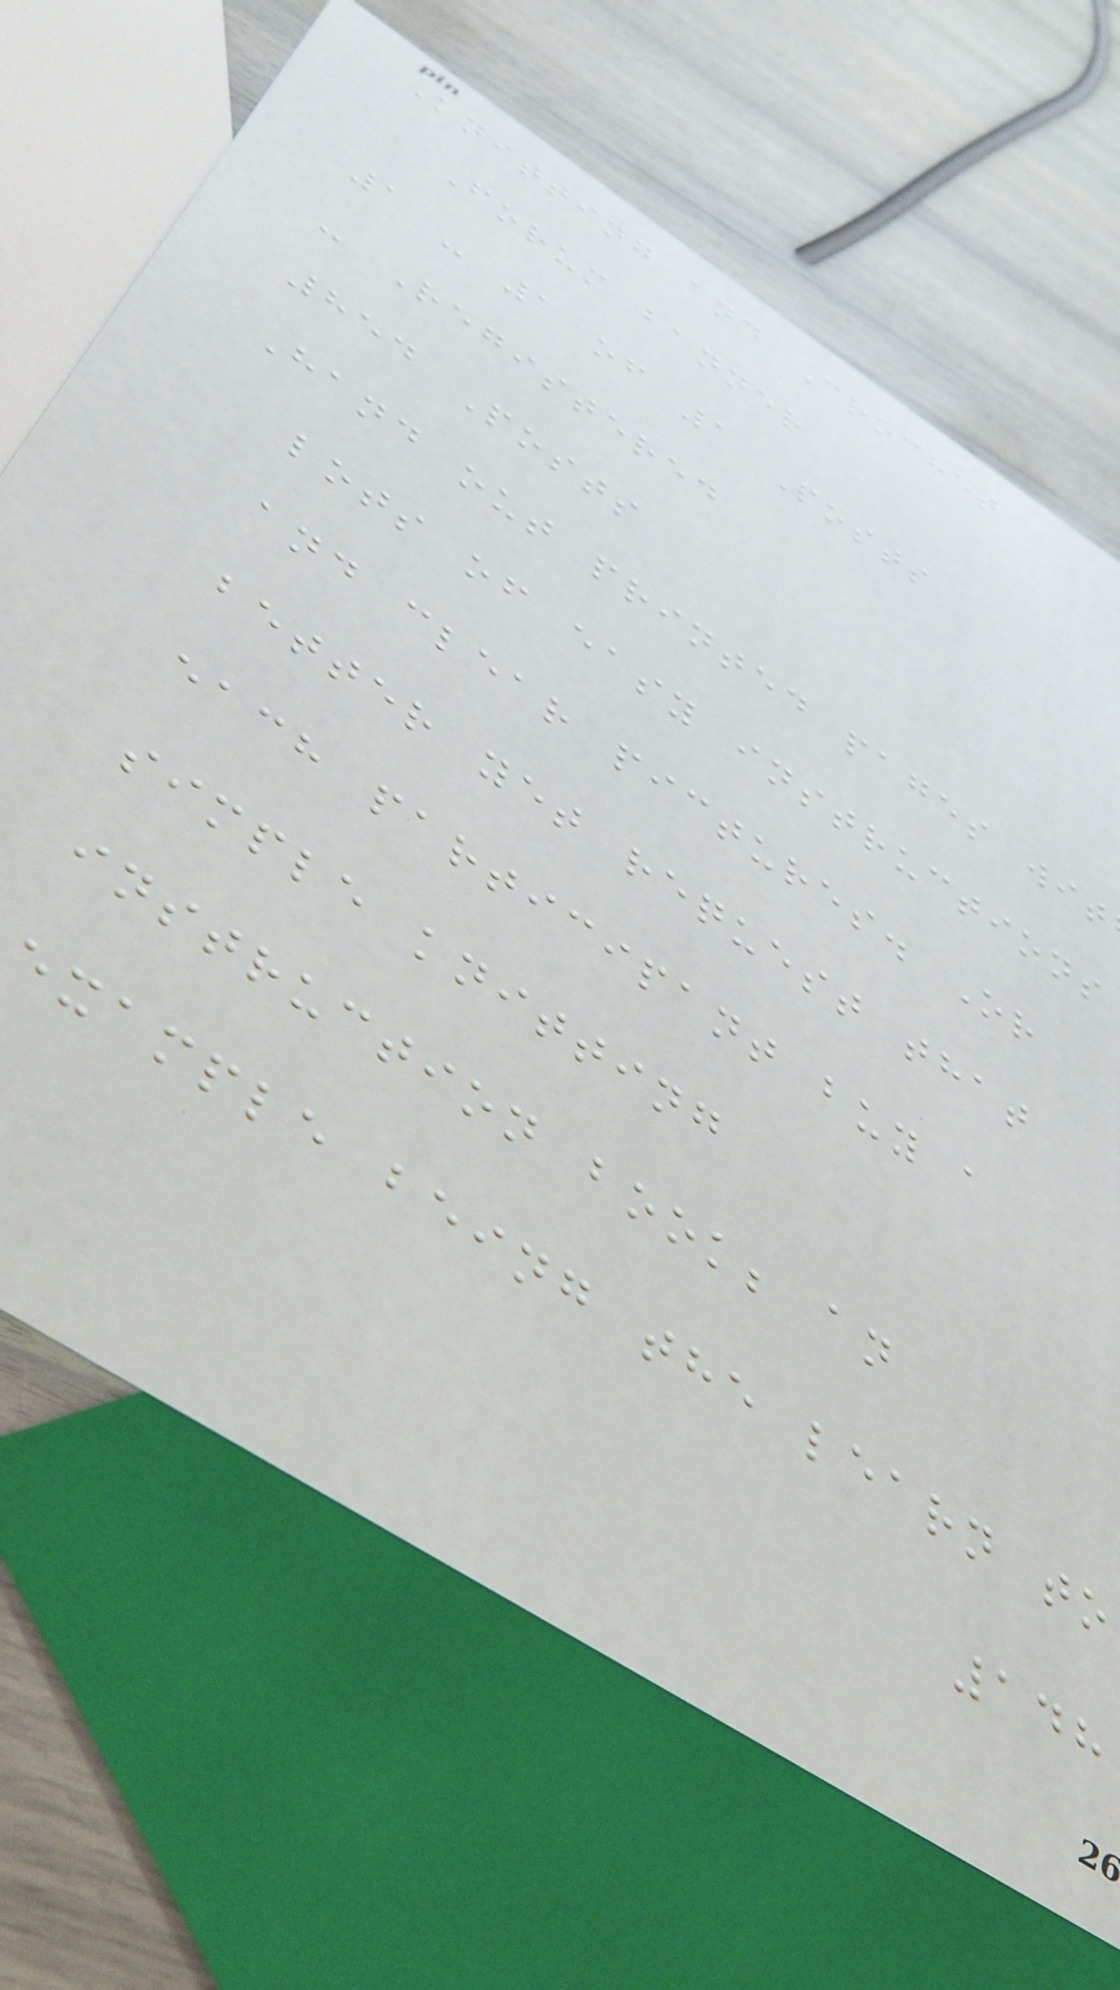Knitting and Crochet
Forum banner
1 - 1 of 1 Posts
- Registered
854 Posts
Hand out printed pages wit
lots of easy instructions
and clear pictures. Or
better yet request that
each participant buy a
simple knitting
instruction book; an
example being the learn to
148
